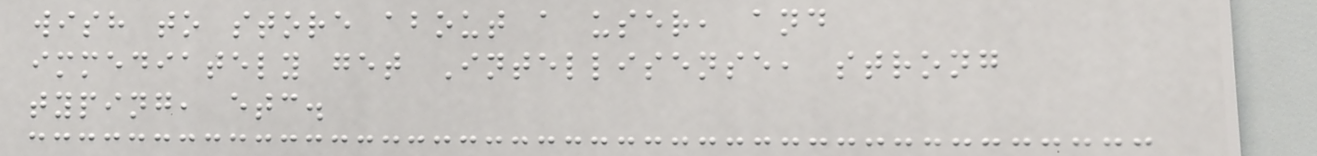wish to store about a user, and
immediately get Intellisense, strong
typing, etc.
